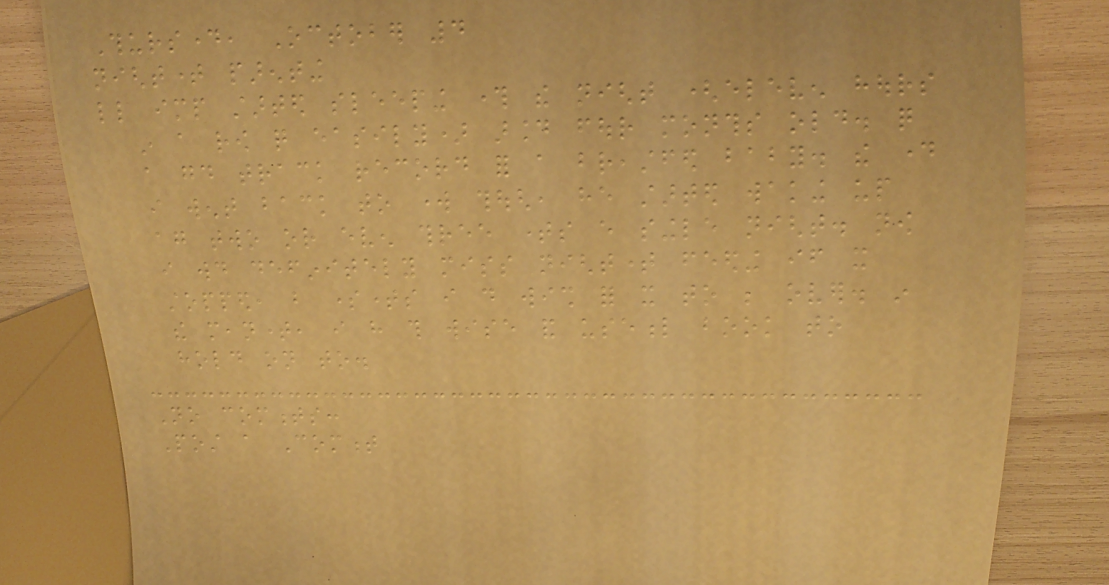Thursday, October 4
nighttime parenting
little imp started sleeping through the night (eleven hours
in a row quite easily) around four months old. quite
a good track record for a breastfed baby. the day
i went back to work though, he started waking up
again two or even three times every single night. now
i would definitely miss nighttime feeding if it
stopped, but sometimes i do wish for it to be over. in
the meantime, i have this wise and useful book to
hold on to.
No comments:
Post a Comment
